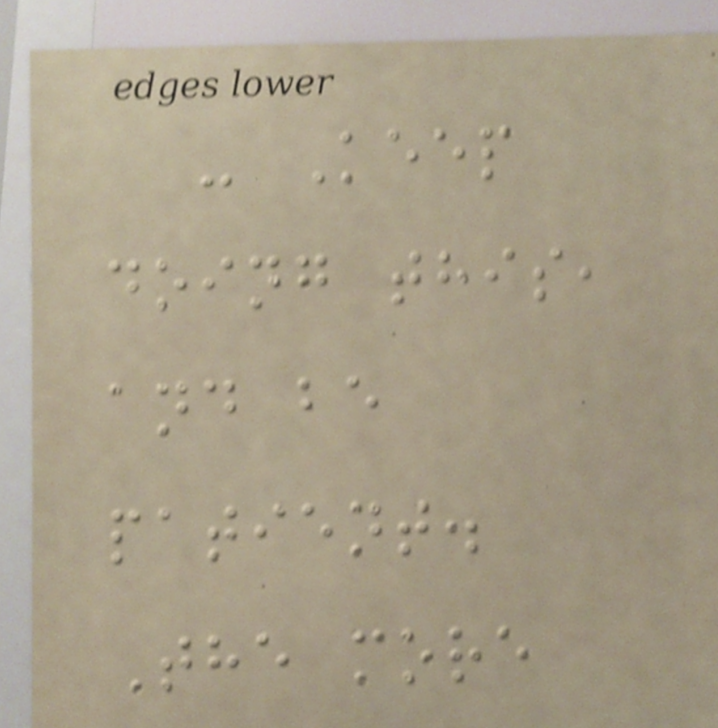- Keep
doing this,
and be
patient.
The more
